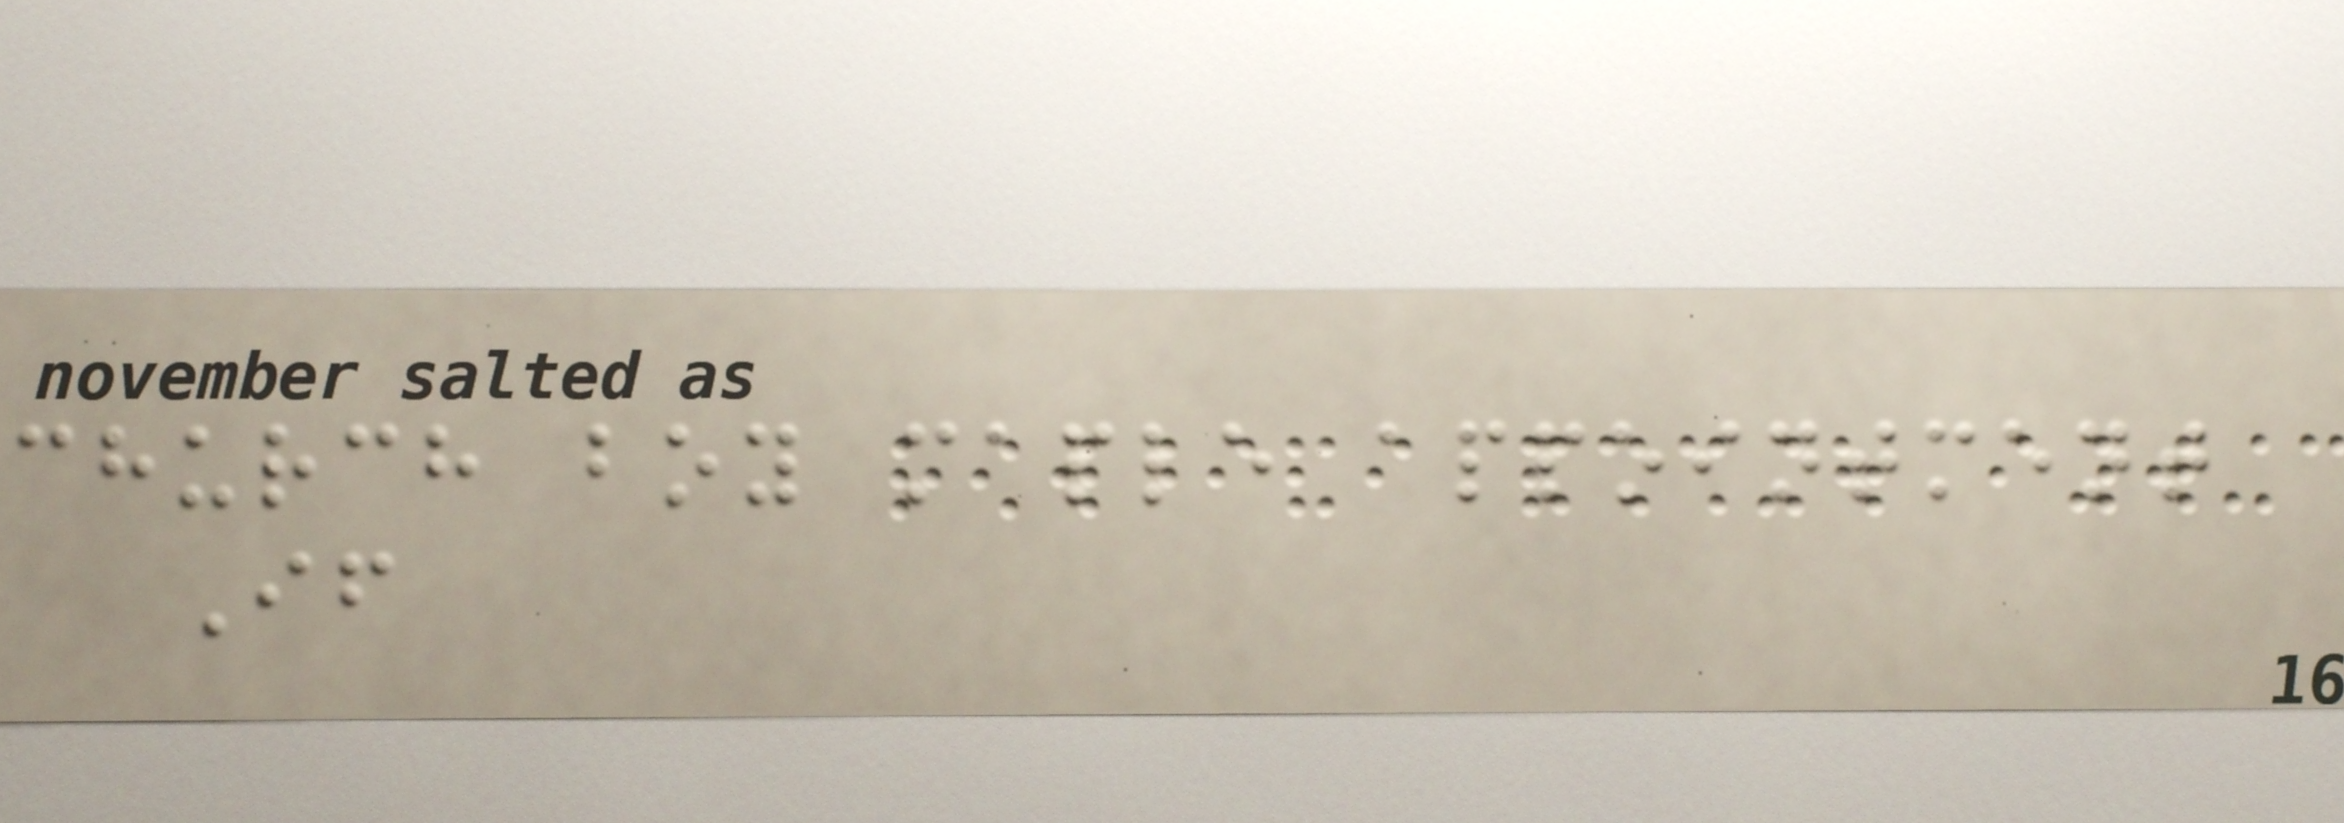church boy maple appointment
If
